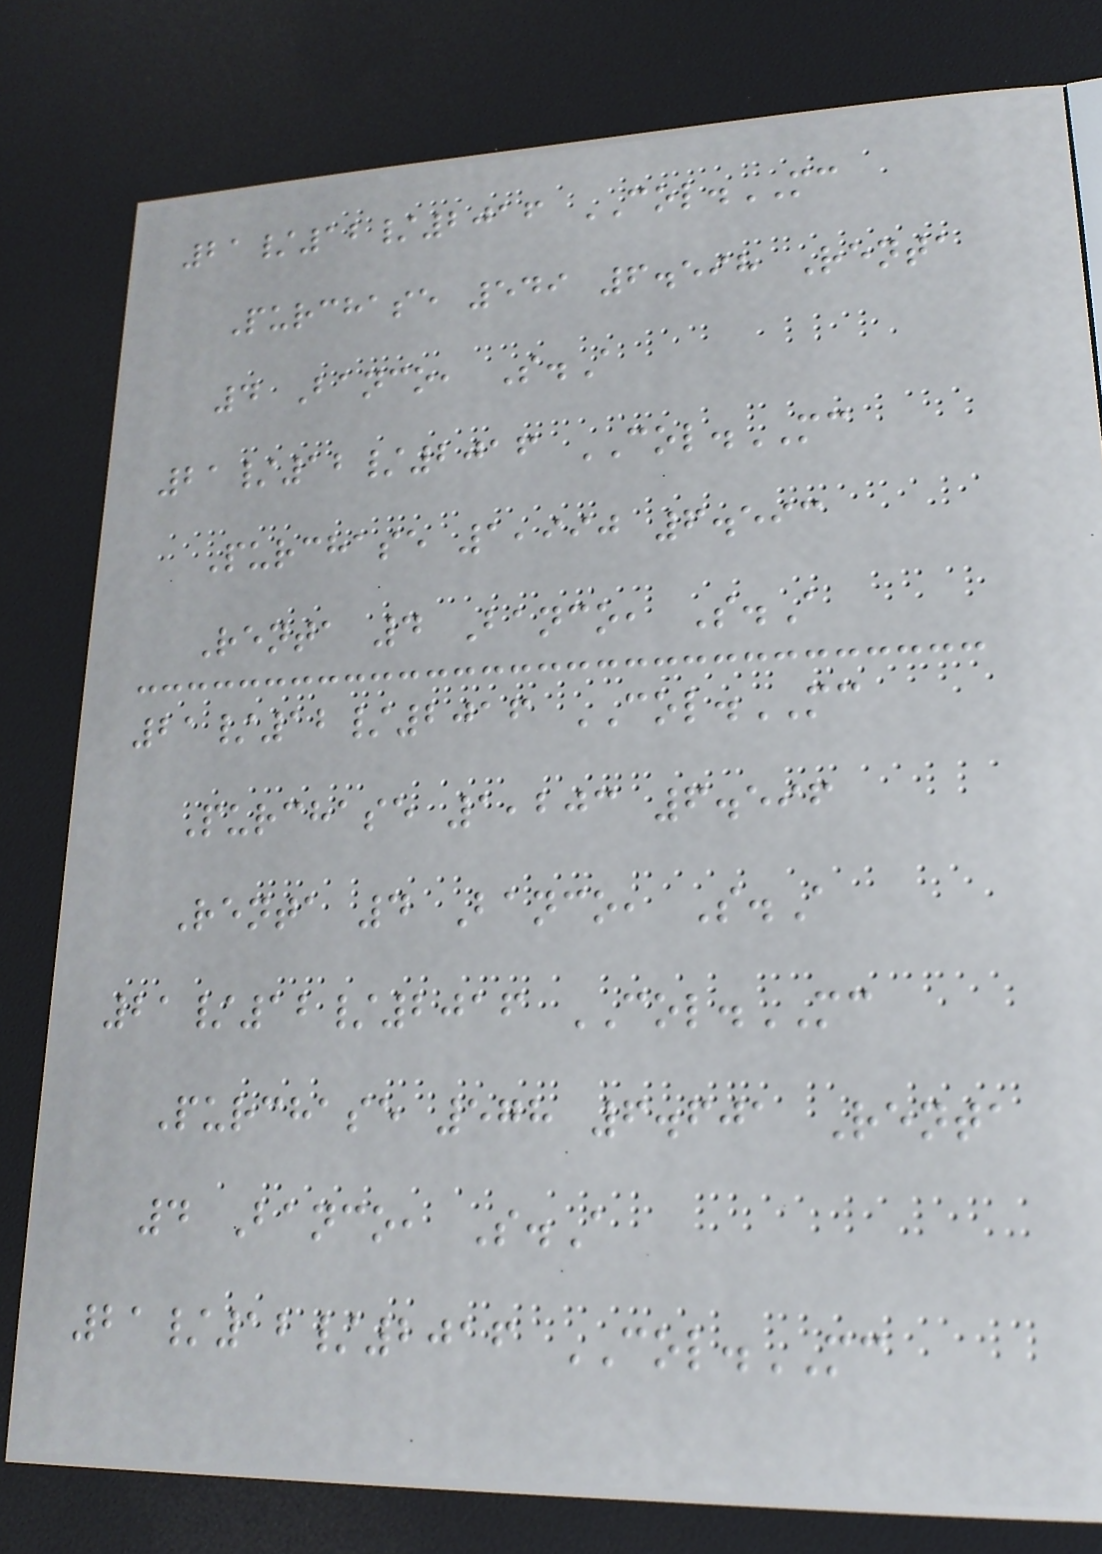21/12/2016 COL.MC
Purchase 549 6.598 Renta
4 Banco, S.A
21/12/2016 COL.MC
Purchase 1,990 6.593
Renta 4 Banco, S.A
21/12/2016 COL.MC
Purchase 1,203 6.596
Renta 4 Banco, S.A
21/12/2016 COL.MC
Purchase 578 6.601 Renta
4 Banco, S.A
21/12/2016 COL.MC
